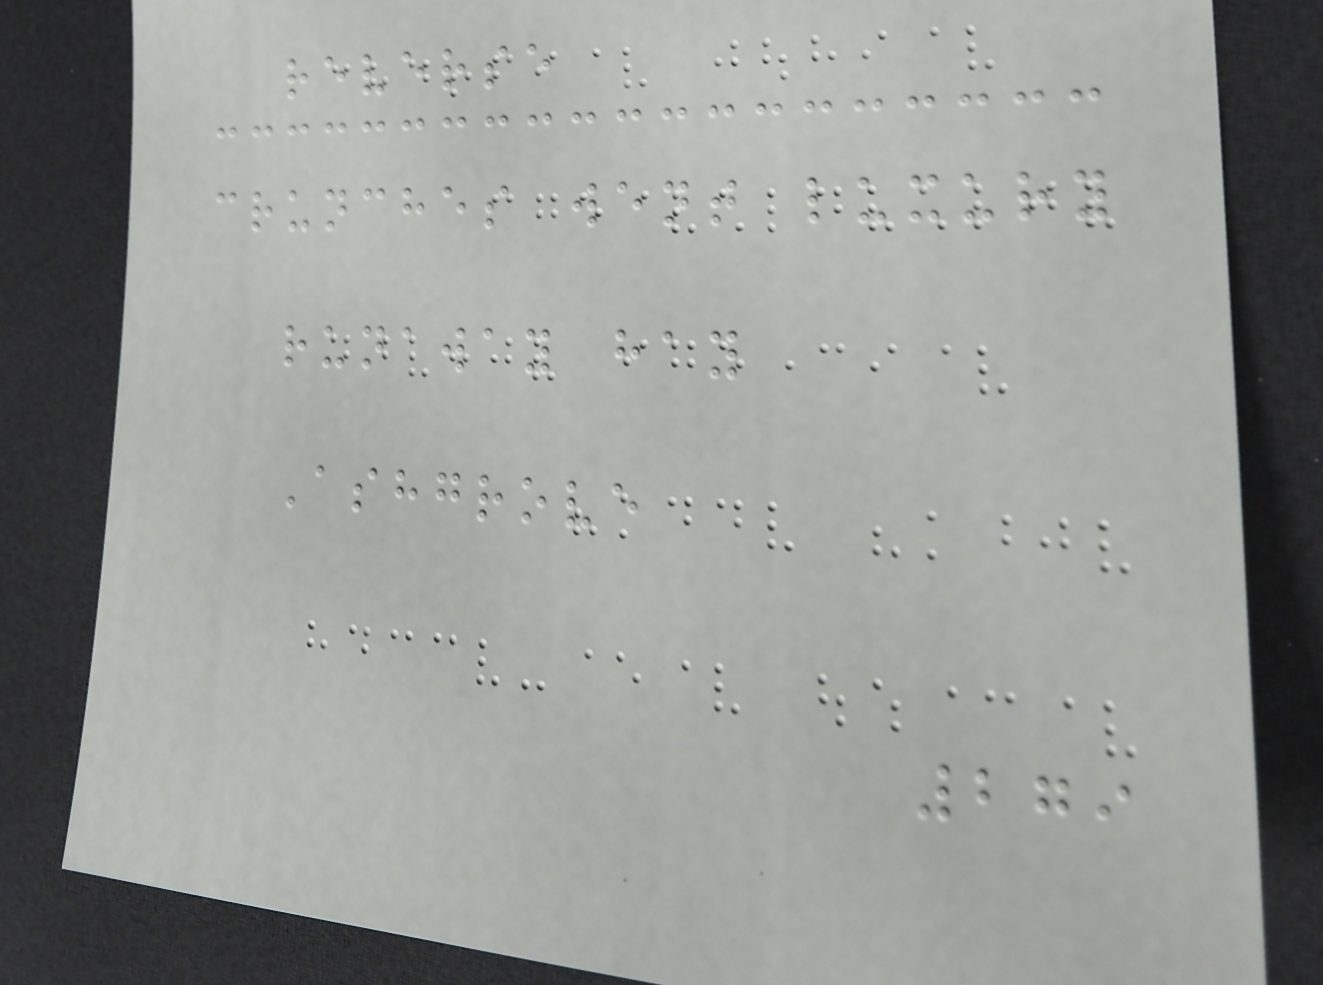reverse
crunches went luxury
runaway hay
Ashgrove
279
